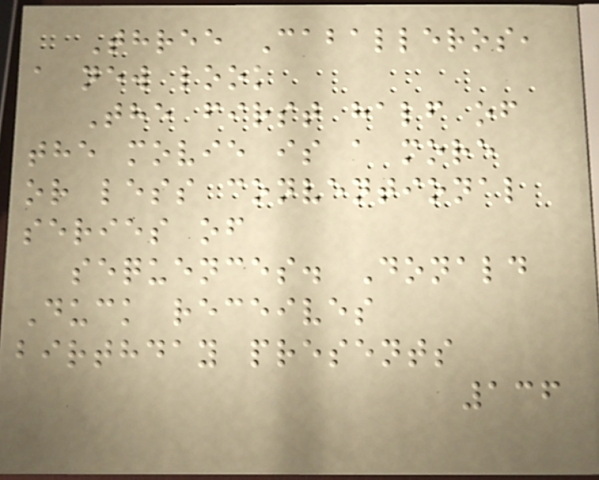Three Caballeros,
a new look
The first half of
the movie is a more
or less conventional
series of
sequences. Donald
Duck receives
birthday presents
136
